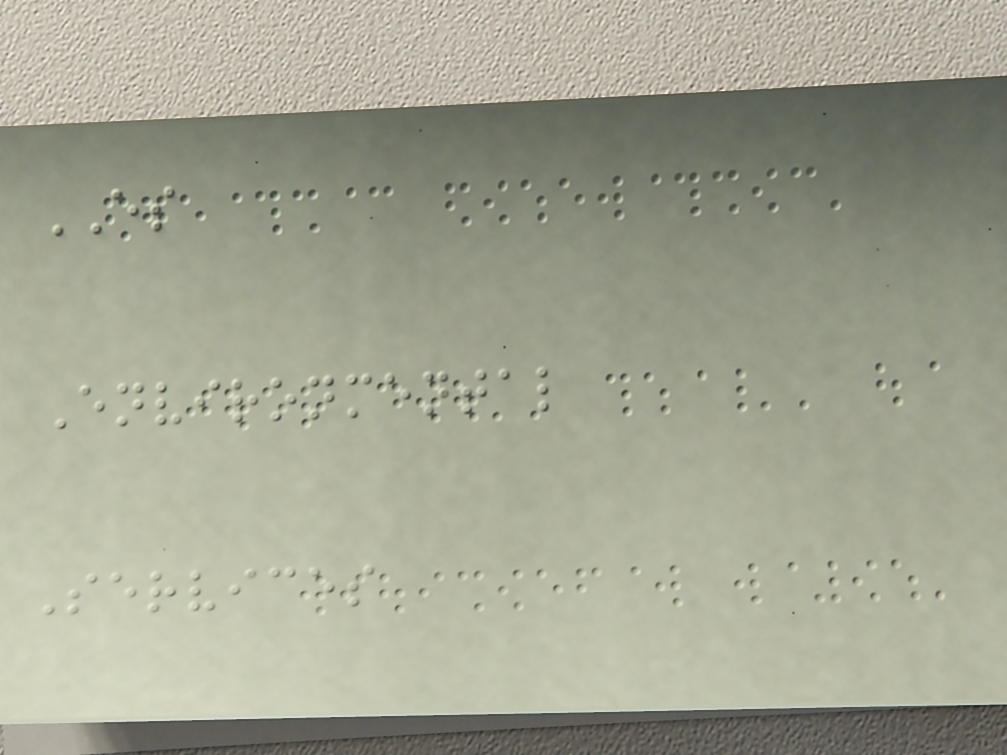ES
Environmental
Services
